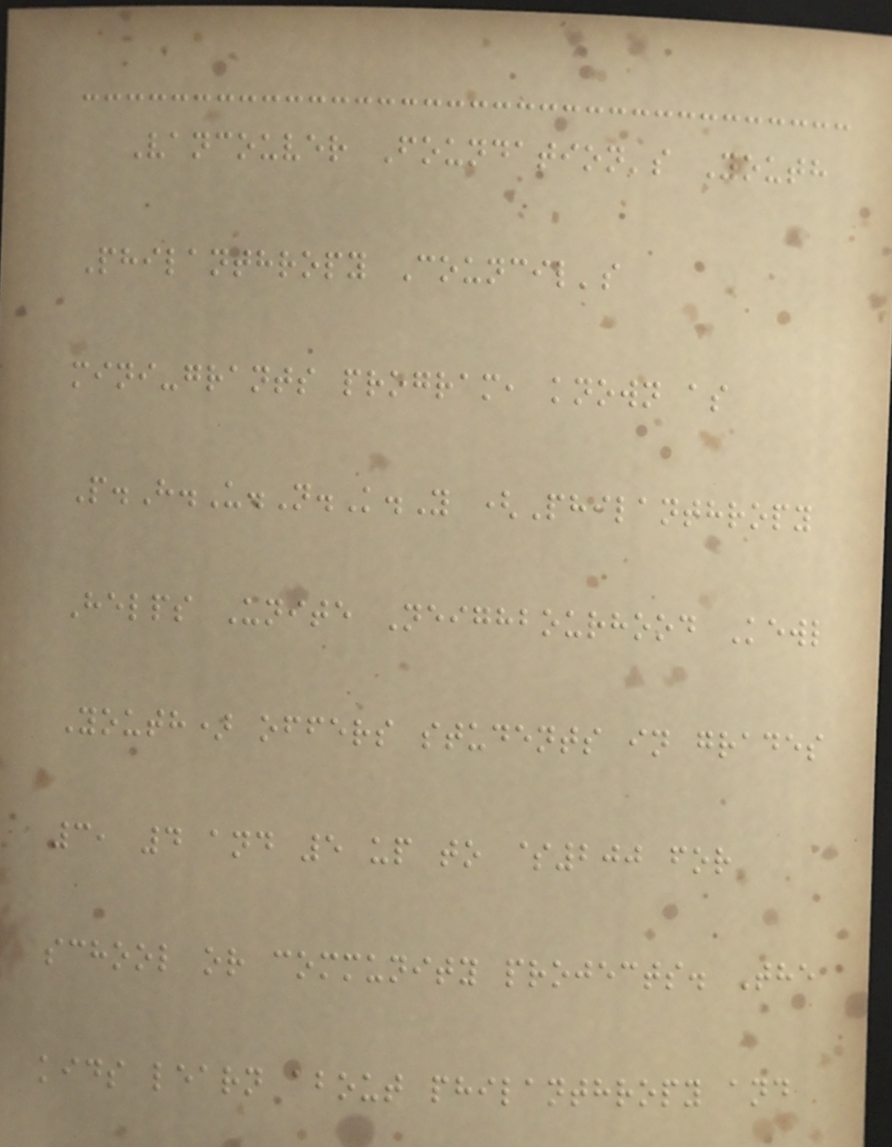Vancouver Foundation's Youth
Philanthropy Council's
mini-grants program, known as
P.H.U.N.K.Y (Philanthropy
Helps Unite Neighbourhood Kewl
Youth) offers students in grades
3, 4 and 5 up to $200 for
school or community projects. The
kids learn about philanthropy and
